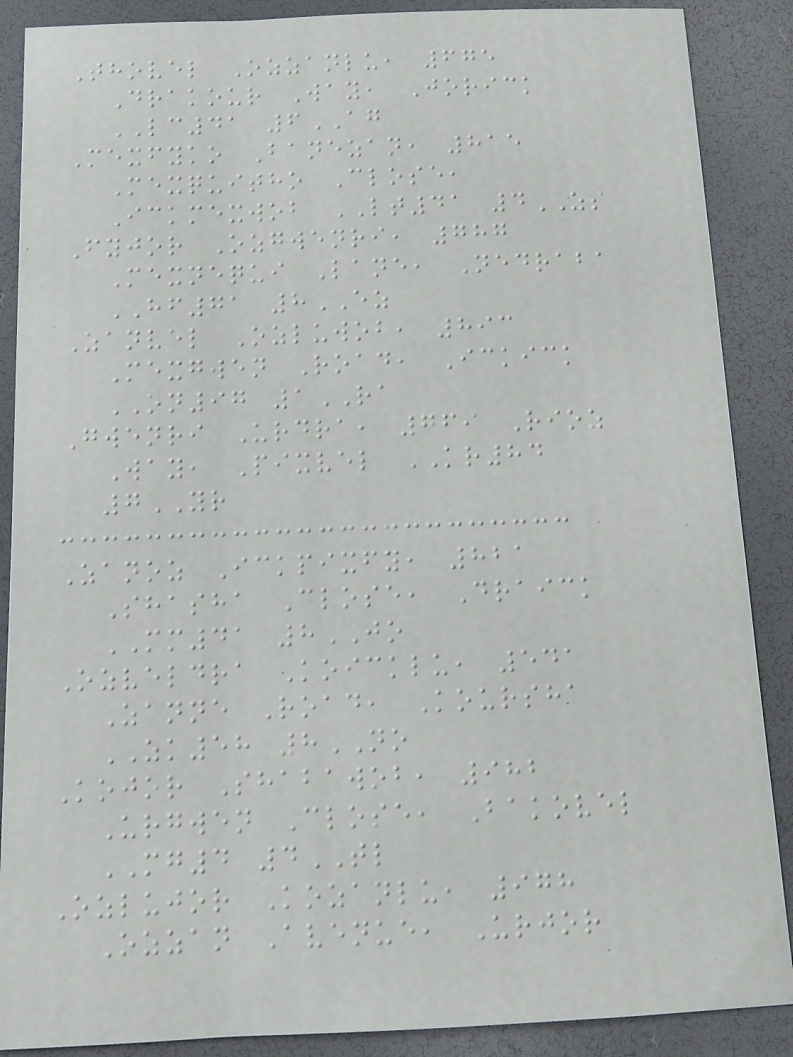Thovel Ozzanlu, 675
Drakour Way, Jorick
LC41 6AG
Mexfyko Banezan, 815
Mexquitho Close,
Ickmexwob LT41 4ZS
Fyjor Ozgwenri, 787
Mexnequi Lane, Nedraba
HF71 8EZ
Zanvel Ozluwob, 893
Mexgwen Road, Ickick
ON97 1RA
Gwenri Urdra, 769 Rioz
Way, Pixvel KR84
7YR
Zanoz Ickpixfy, 821
Shasha Close, Draick
MM41 8JO
Ozveldra Koicklu, 541
Zanne Road, Koursha
ZK58 8NO
Kojor Shabawob, 982
Urgwen Close, Bakovel
MG4 4TL
Ozlujor Kozanlu, 978
Ozzan Avenue, Urjor
